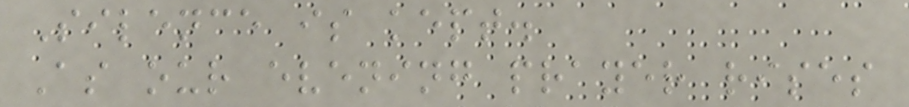Silence is kept.
As our evening prayer rises
